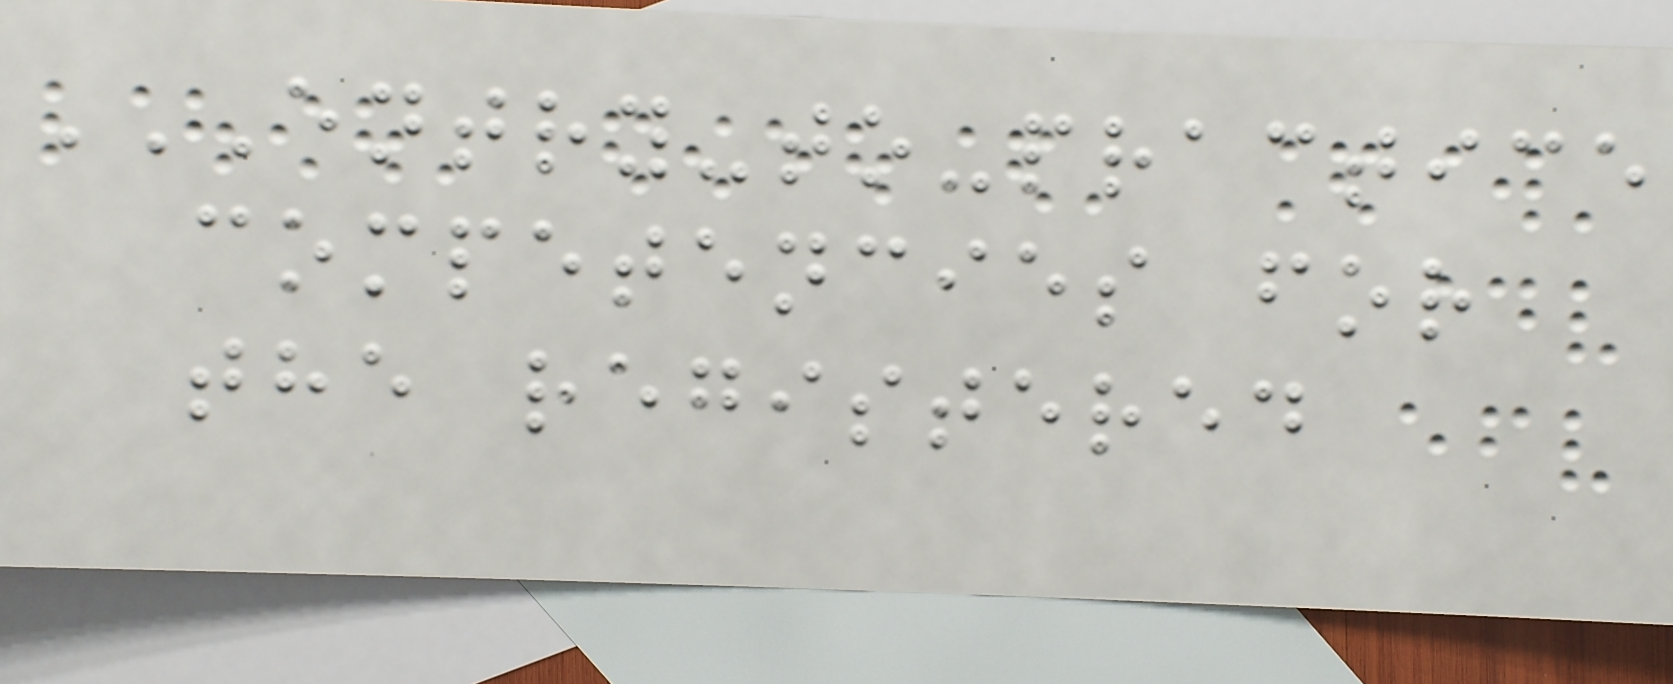ENTRY-TO-PRACTICE
COMPETENCIES FOR
THE REGISTERED
